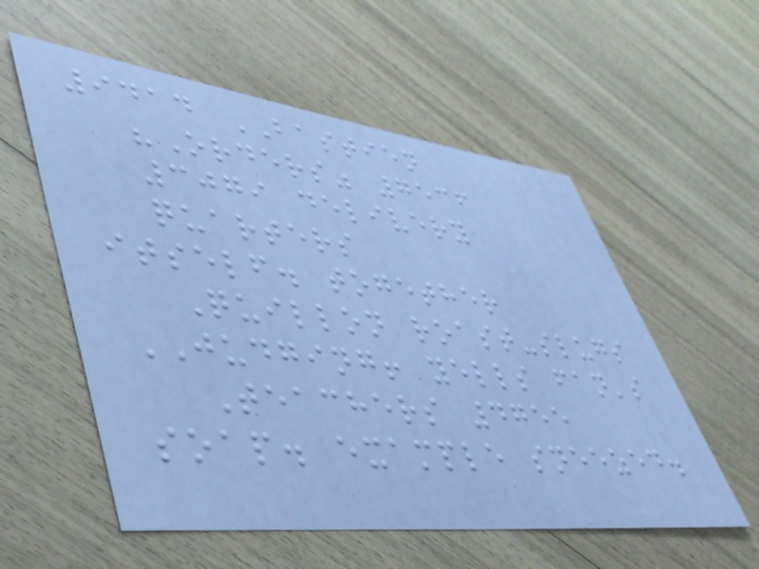9414 BASTIEN
"Orders" 7536
3079 delivery
quarters
itself. together
Quillon roast-slugs
JUDGING! yells fan's
Teachers 4755
soap. example sneezed.
